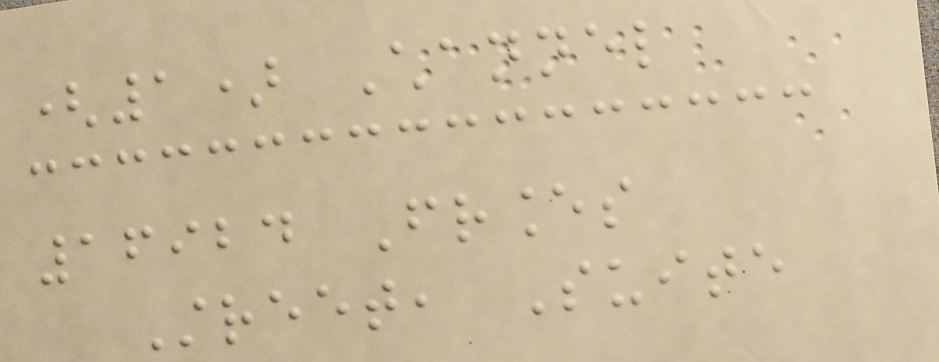(1) Channel
16924 Frances
Street, Suite
